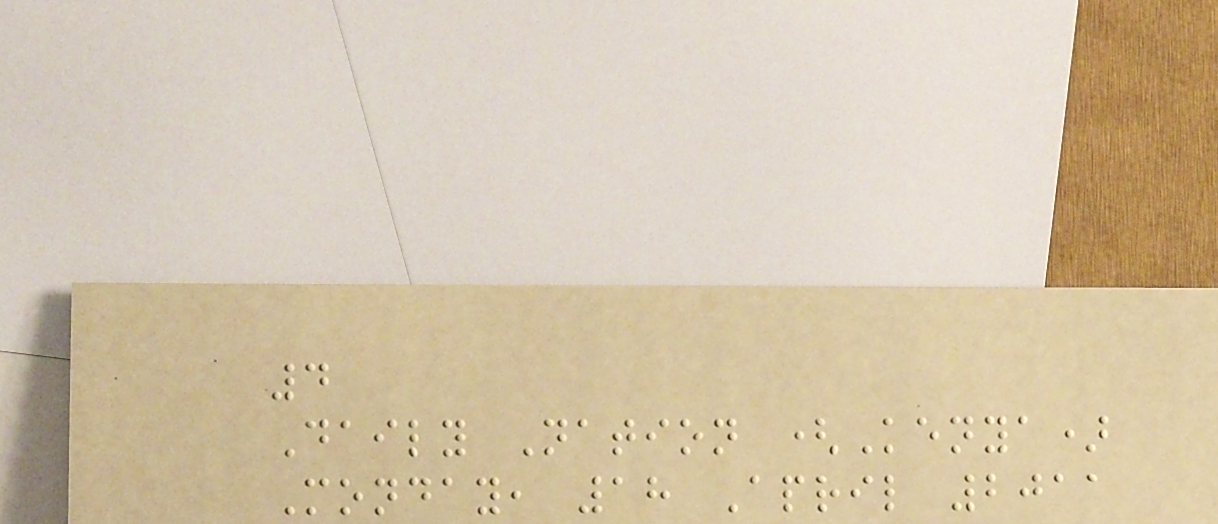4
Daily Nation (Kenya)
Monday, 18 April 2011
